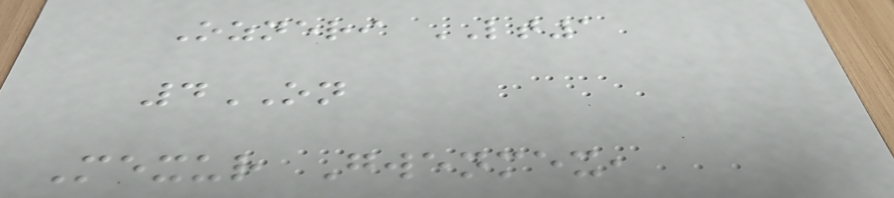Ozneri LT1
4ON
Mexur Gwenmex,
